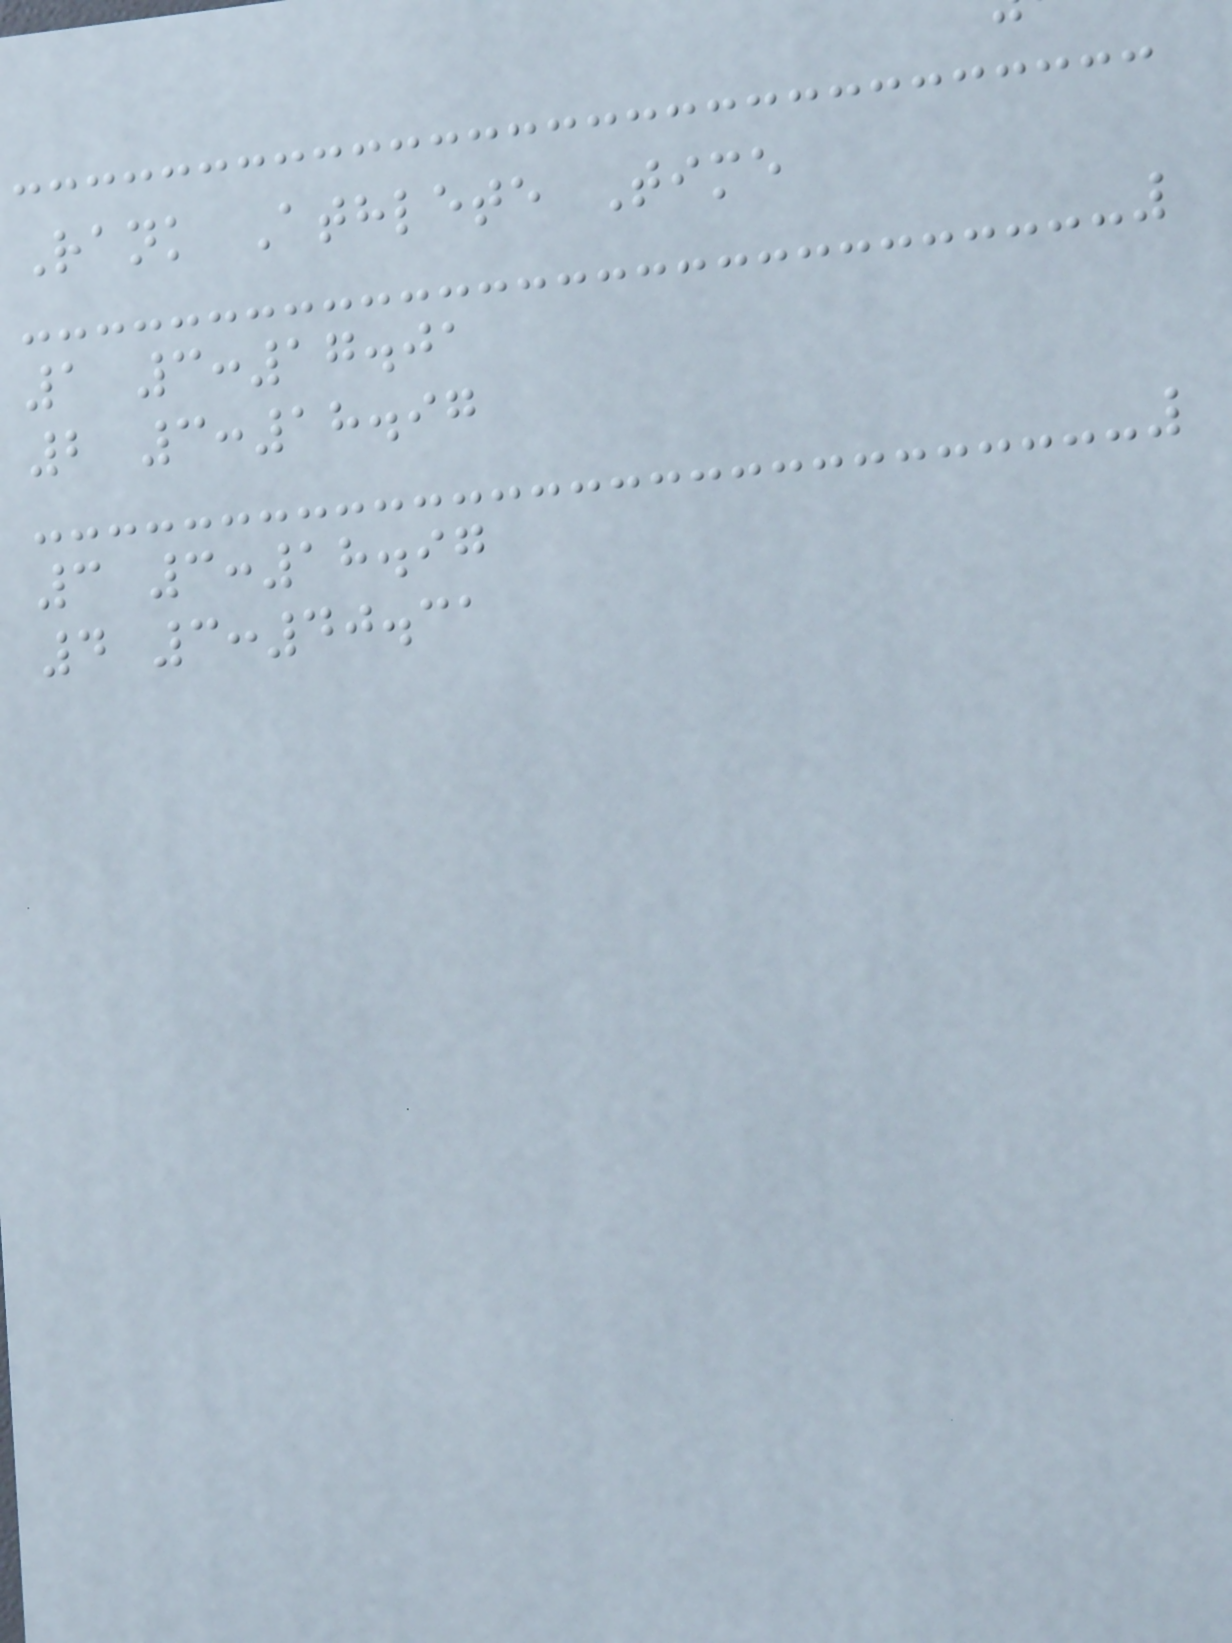Rank Athlete Time
1 3:17.01
2 3:18.97
3 3:18.97
4 3:40.31
